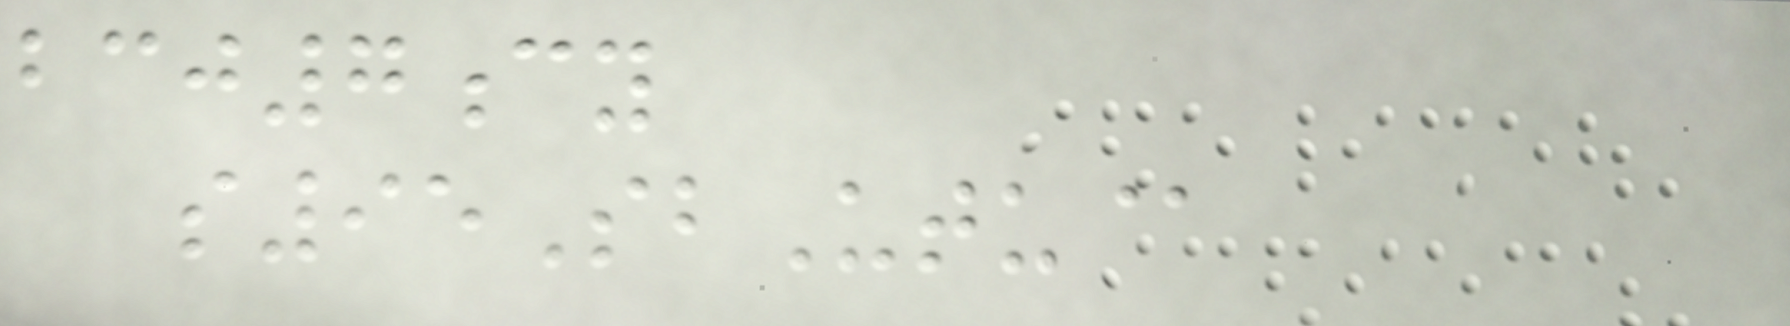bcj7cy
s95SbUtu@
